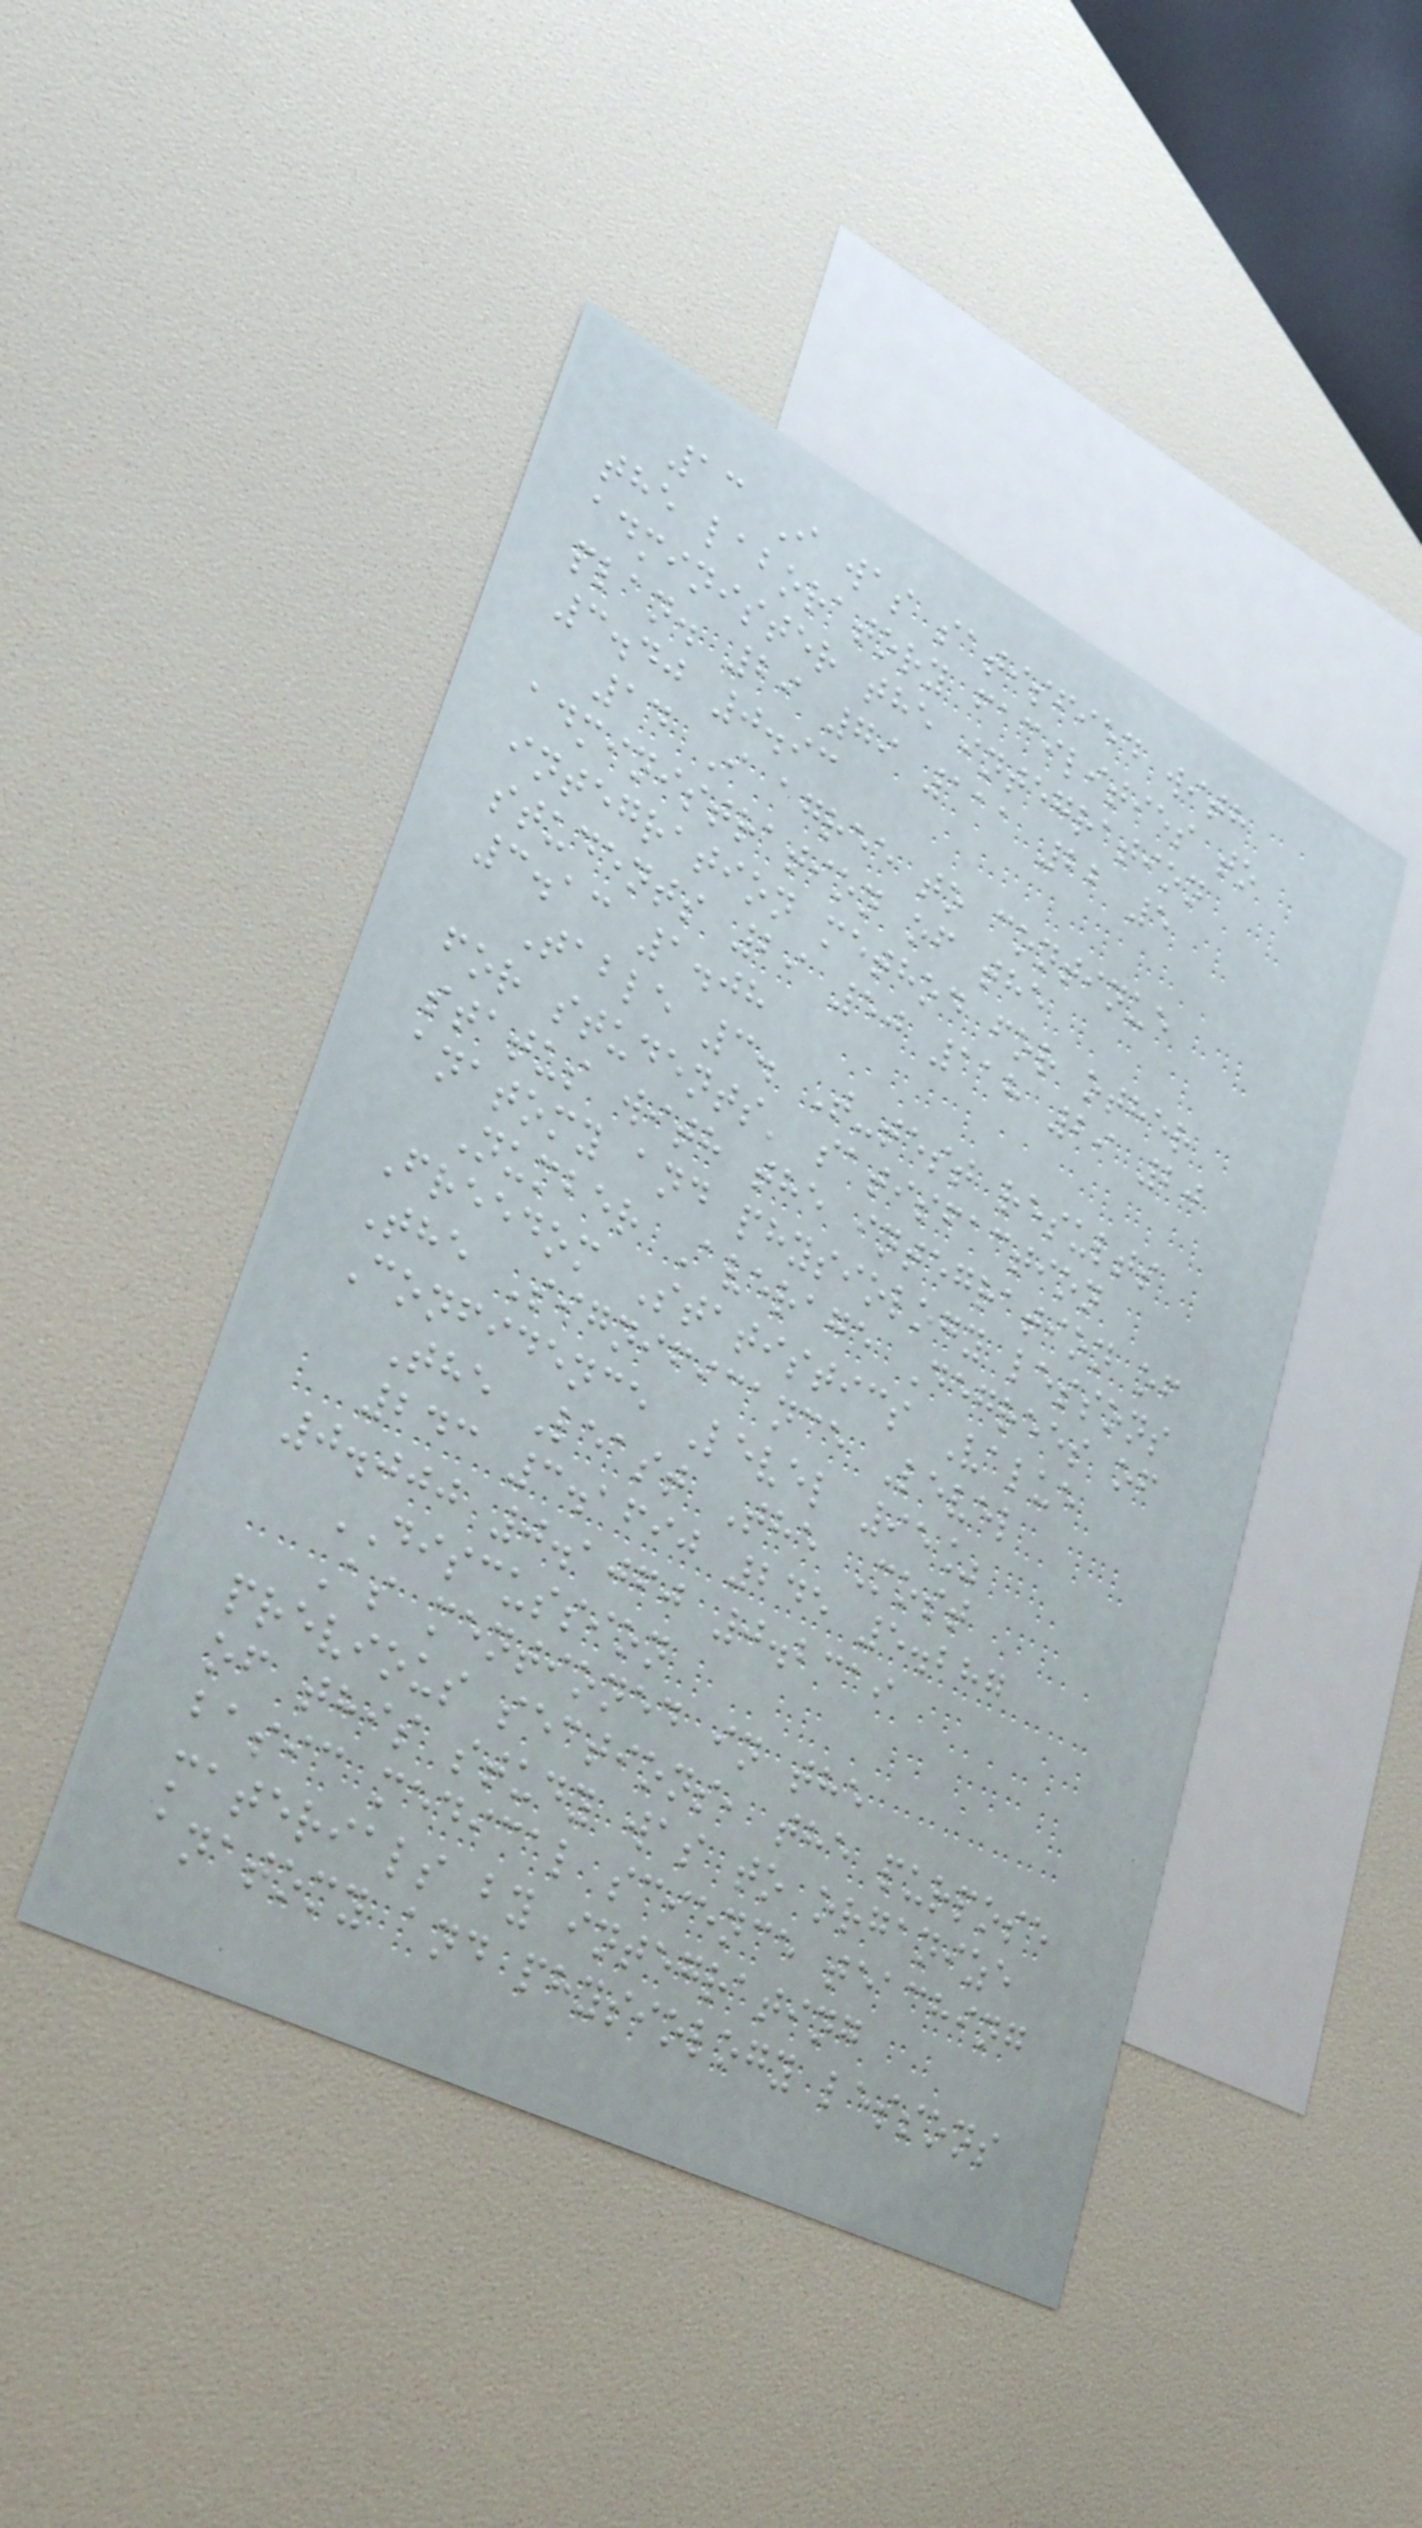13 I was satisfied with
the laboratory facilities to
administer the integration
plan. 29 79 111 22 5
3.40 0.93
14 I agree to continue
administration of the
integration method for other
students 29 50 118 29 20
3.13 1.08
Table 3. T-test results
for students' satisfaction
status with the integration of
anatomy and physiology lessons
Number Average Degrees of
Freedom Statistics Value
The Significance Level
Confidence Level 95%
The Least The Most
243 3.1690 245 5.287
0.000 0.1060 0.2319
DISCUSSION
As mentioned in the
previous sections, the purpose
of this study was to organize
basic medical science teaching
materials by integrating
anatomy and physiology lessons
